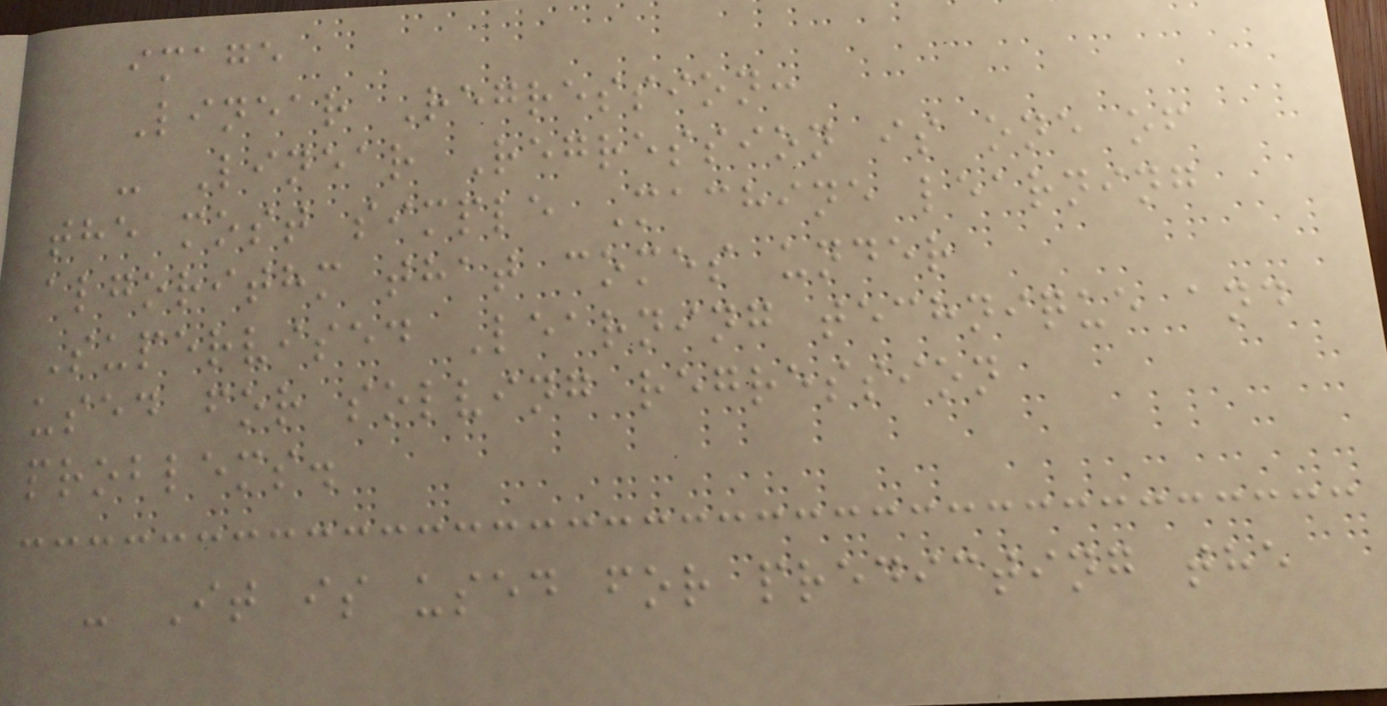image
Linear Regression:
- Linear Regression is one of
the most simple Machine learning
algorithm that comes under
Supervised Learning technique and
used for solving regression
problems.
- It is used for predicting the
